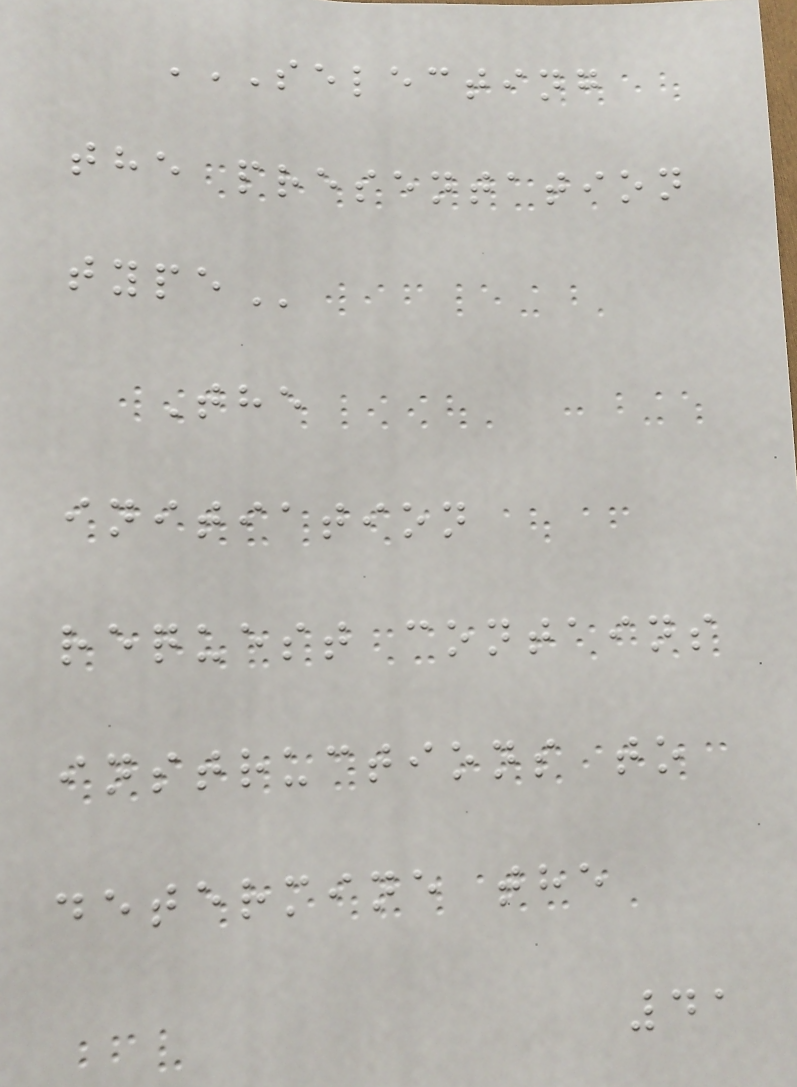SELECTING
THE PRESENTATION
TYPE
The
initiation
request contains
instructions to
determine the
41
